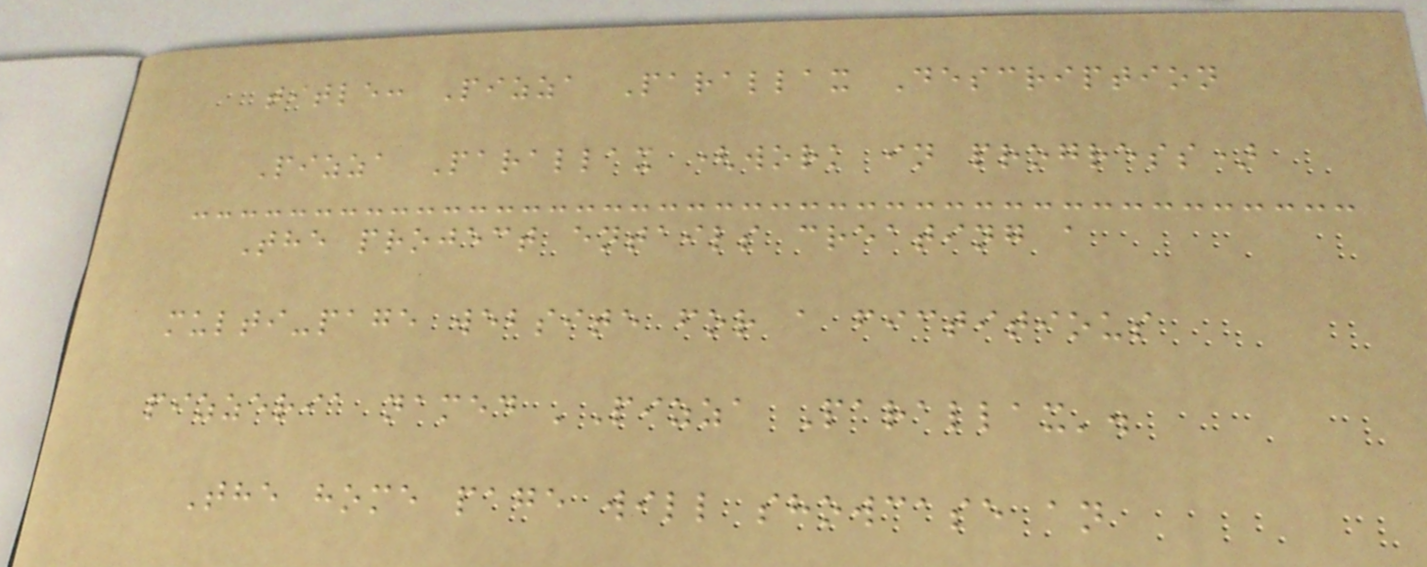title: Pizza Parallax Description
Pizza Parallax (work in progress)
The project entails creating a
multi-page website for a fictitious
pizzeria named 'Pizza Parallax'.
The home page will showcase an
